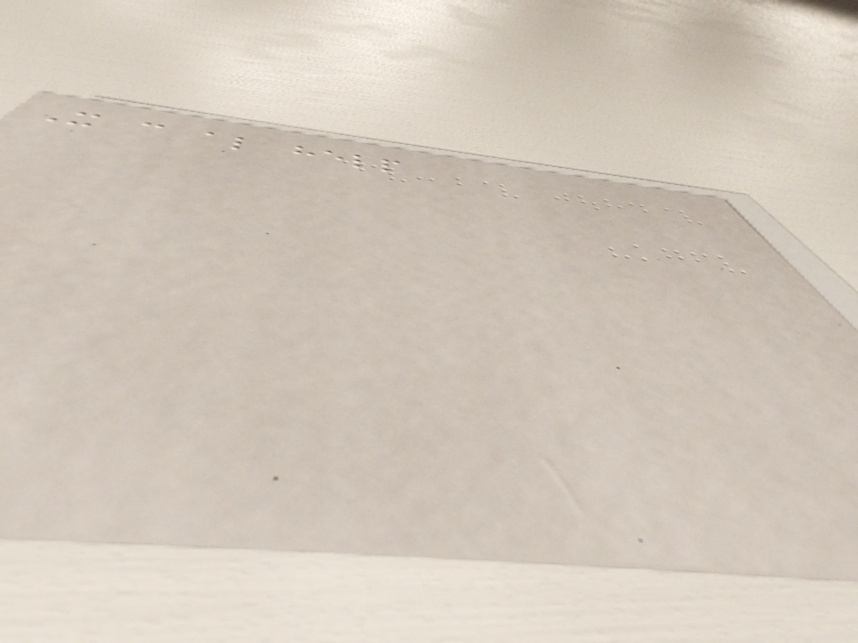It can also help
